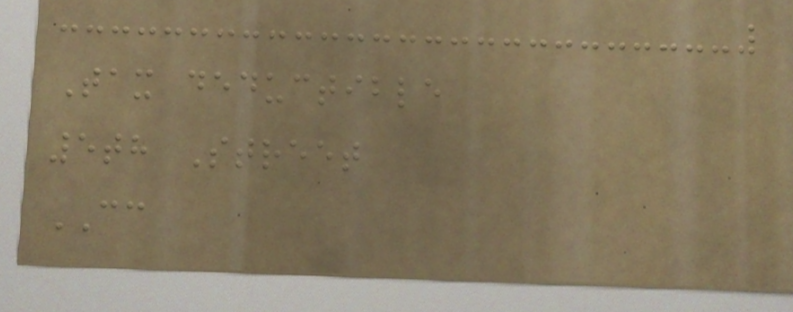Tax deductible
5th Street
CC
